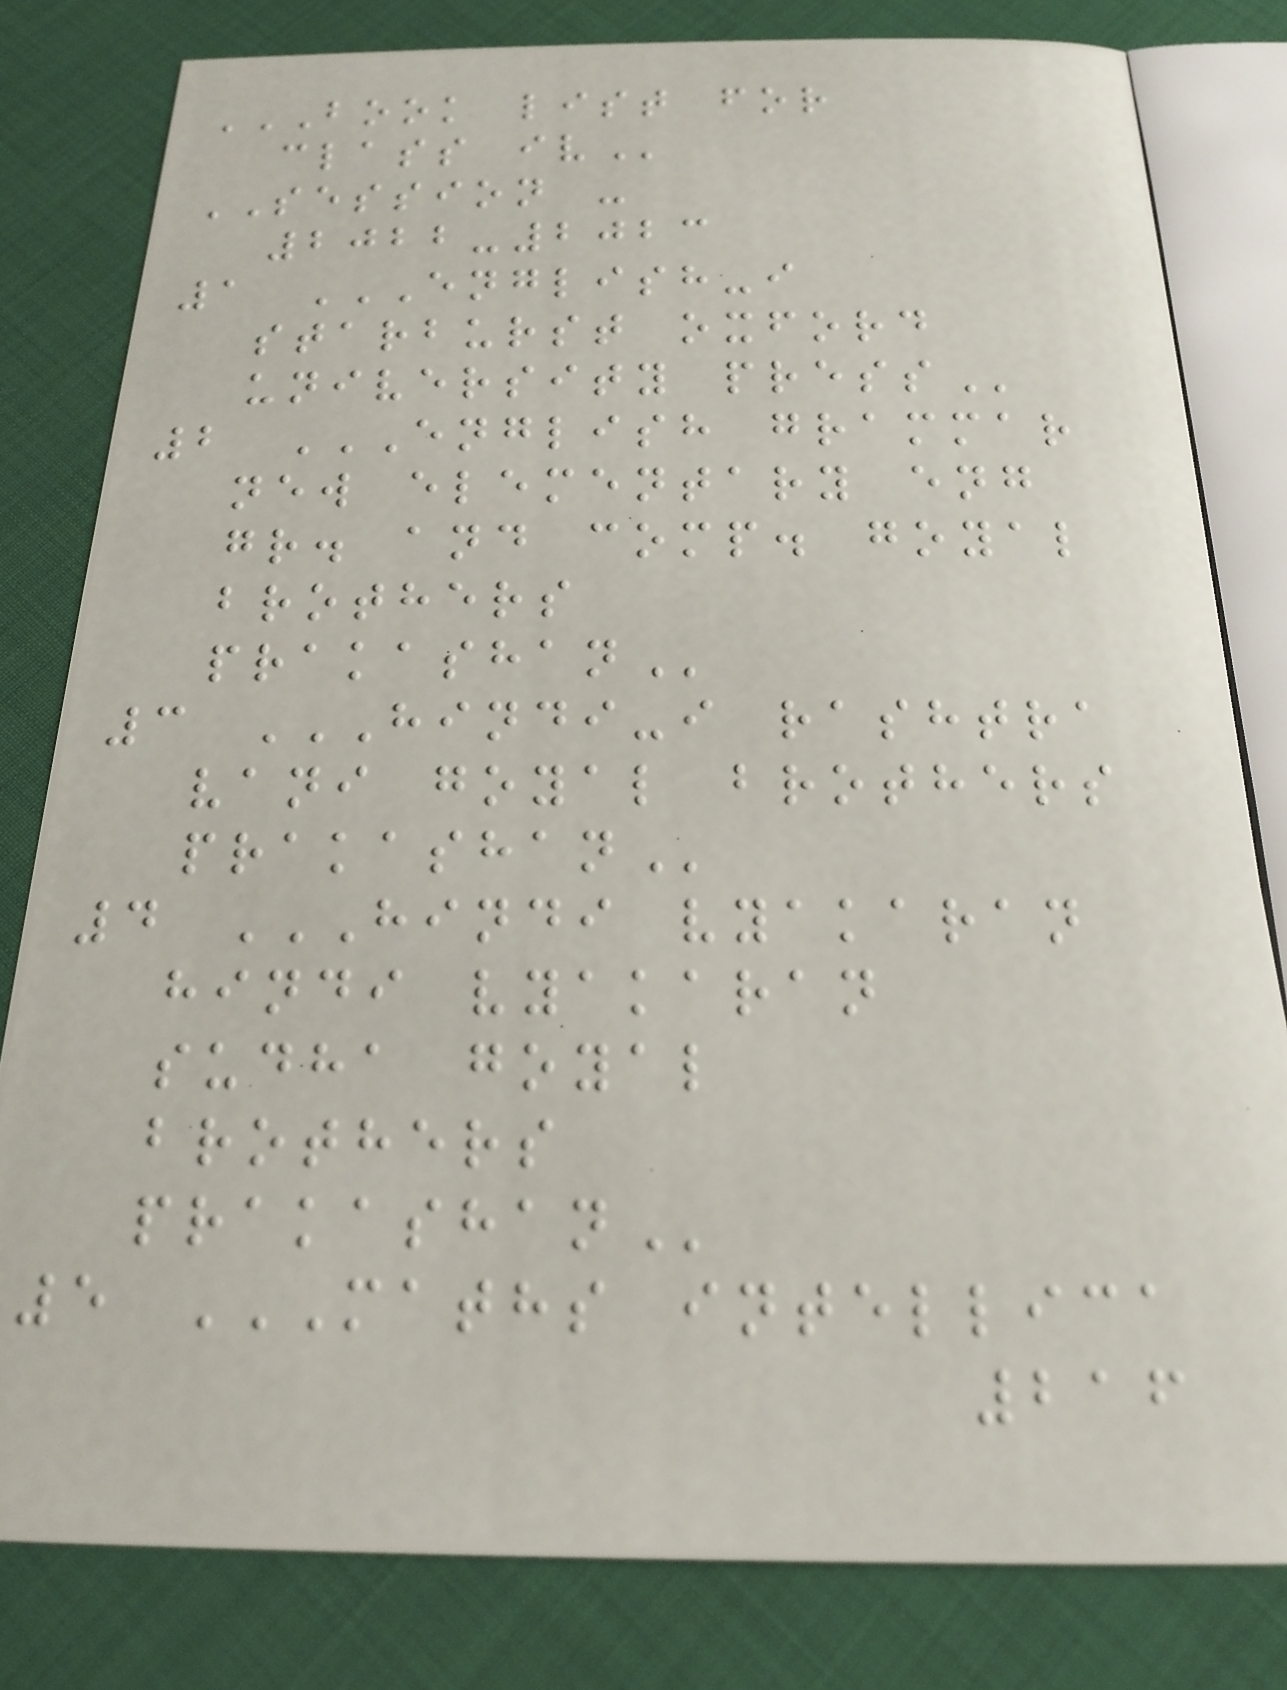BOOK LIST FOR
CLASS IV
SESSION -
2022-2023
1 ENGLISH-I
STARBURST OXFORD
UNIVERSITY PRESS
2 ENGLISH GRAMMAR
NEW ELEMENTARY ENG
GR. AND COMP. GOYAL
BROTHERS
PRAKASHAN
3 HINDI-I RASHTRA
VANI GOYAL BROTHERS
PRAKASHAN
4 HINDI VYAKARAN
HINDI VYAKARAN
SUDHA GOYAL
BROTHERS
PRAKASHAN
5 MATHS INTELLICA
216
